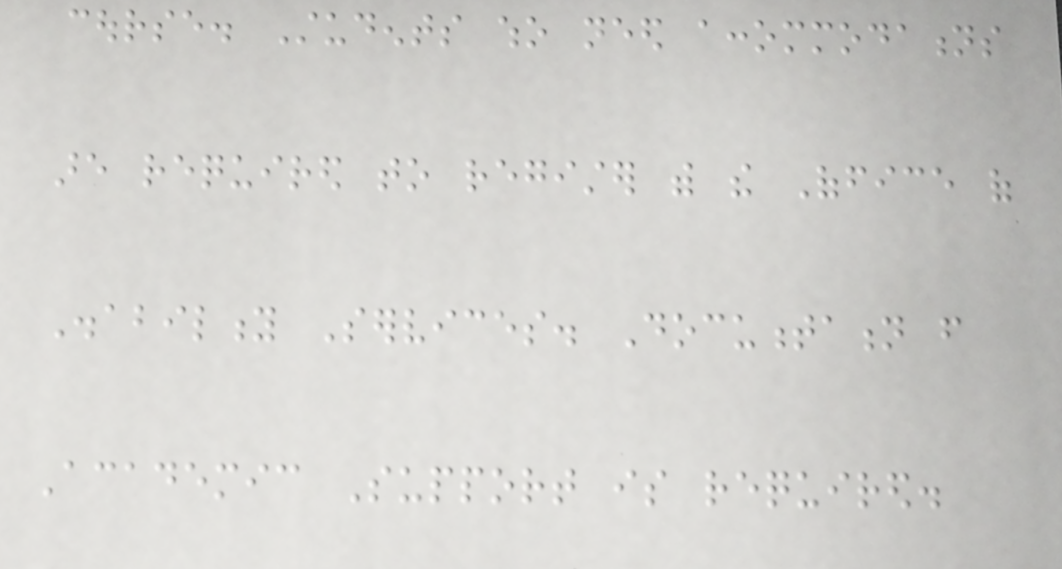course. Students who need accommodations
are required to register with the Office of
Disability Services. Documentation from
Academic Support is required.
